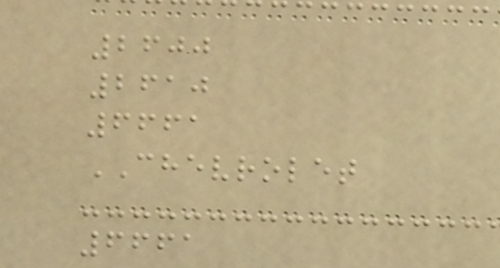2600
2610
6661
CHEVROLET
6661
